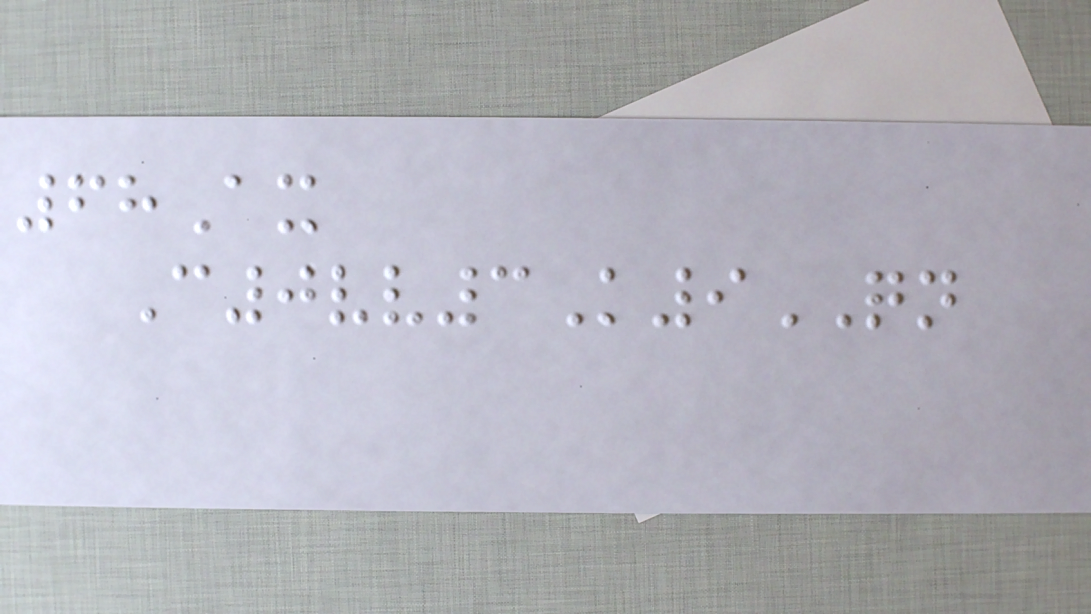68Ax
C0vv3K9QN
